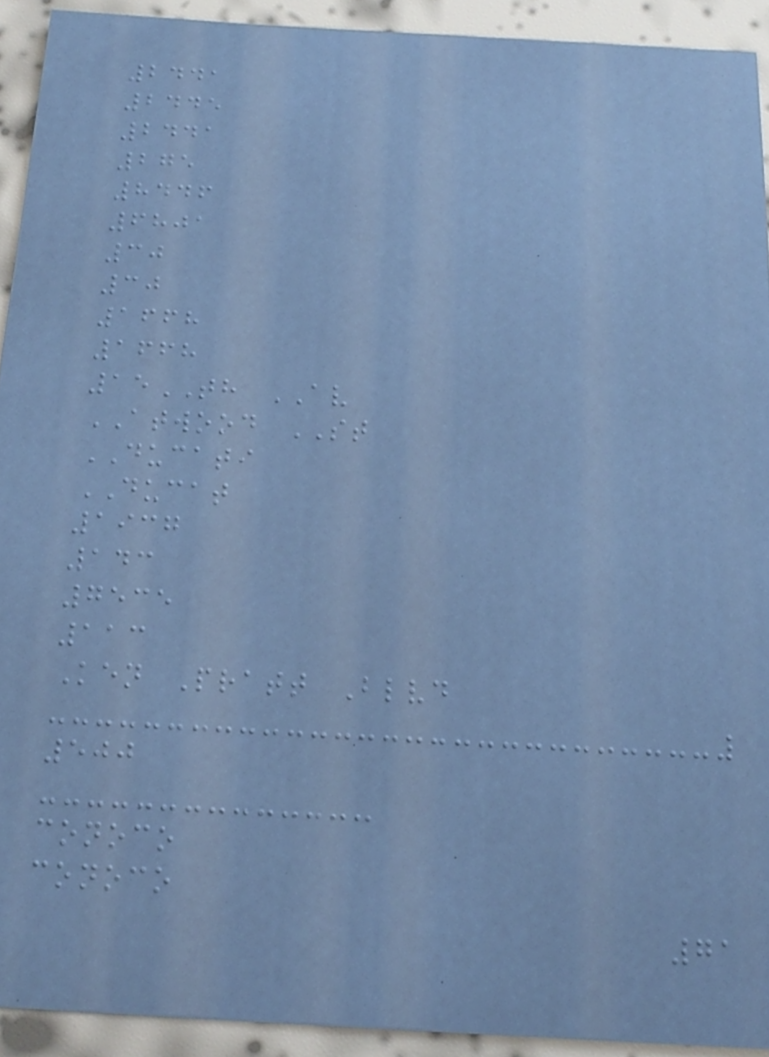2441
2445
2441
275
8446
6801
30
30
1668
1668
15TH AV
ATWOOD ST
DUCATI
DUCAT
1937
143
7535
113
Ken Pratt Blvd
500
conoco
conoco
71
